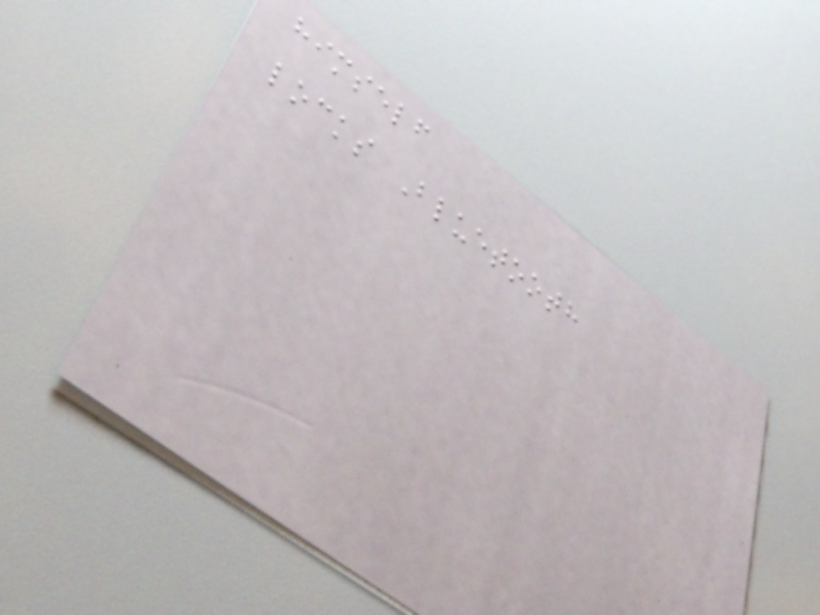himself
locks Bluetooth
